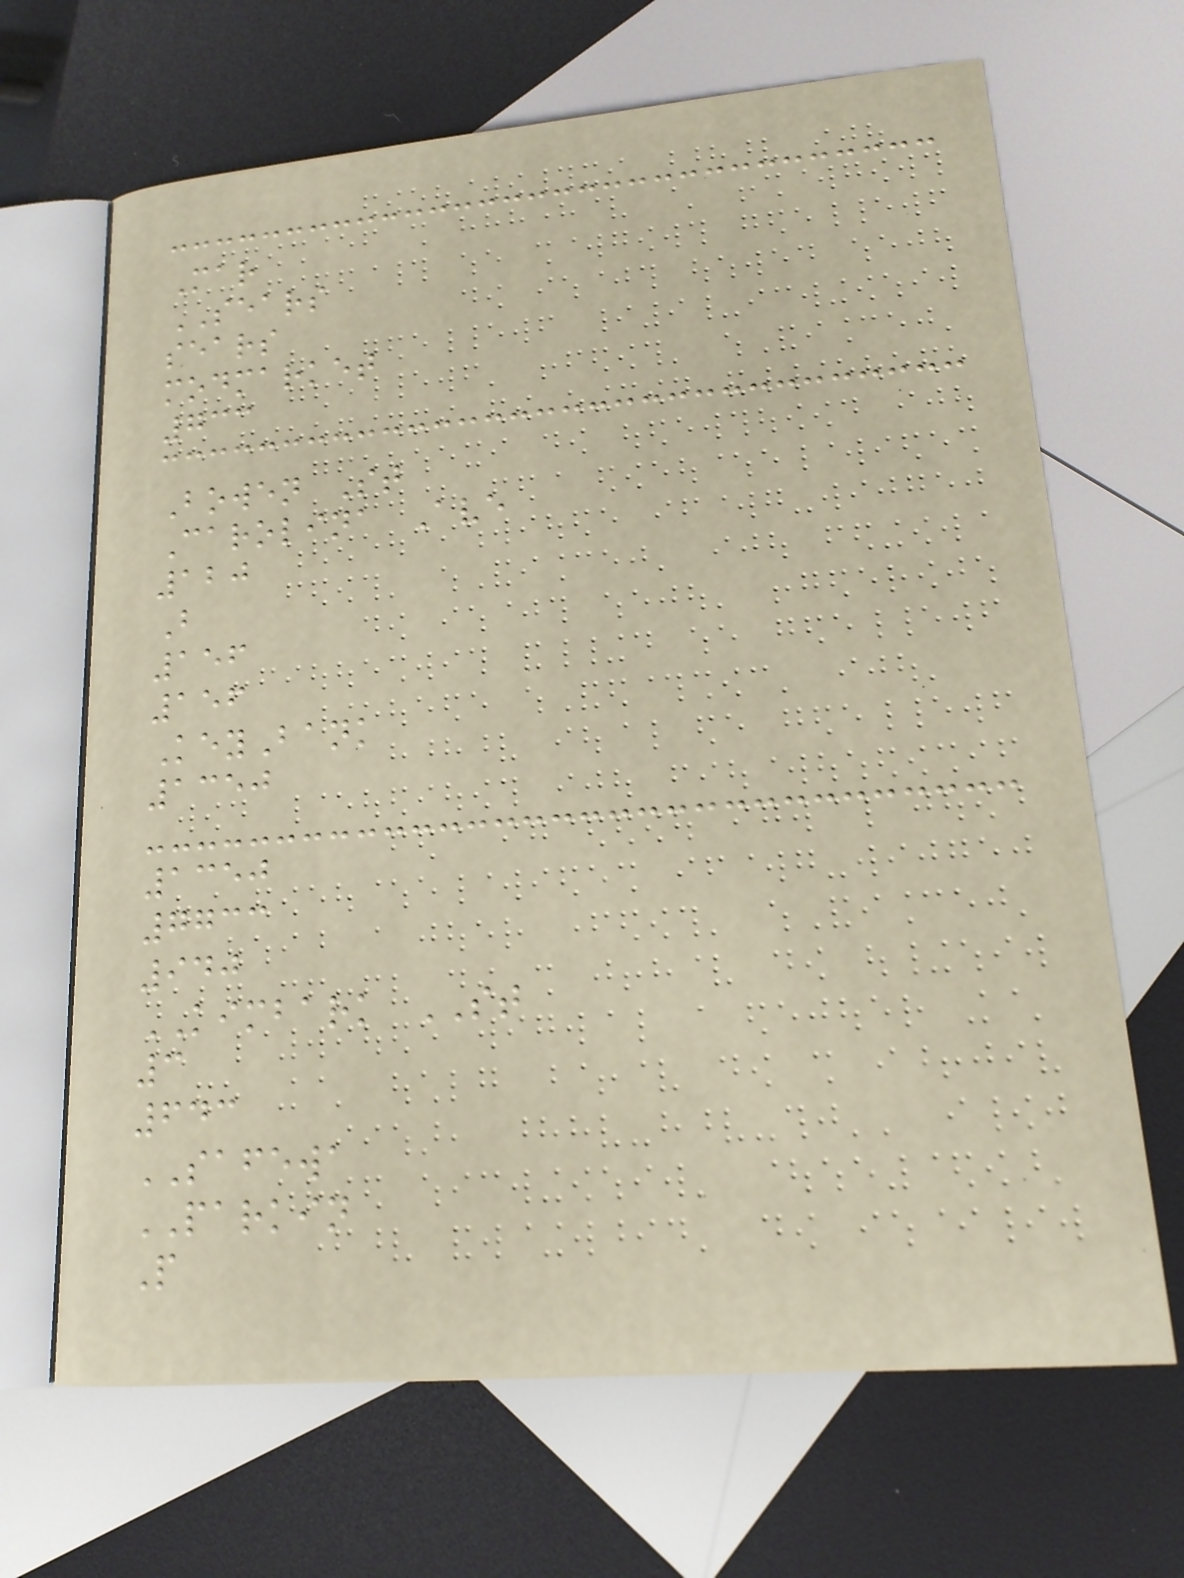Mar
SEARS
sears
modmarket
733
Bowen St
Carolina Ave
120
B
156
156
KeyBank
1350
1350
7733
940
KIMBARK ST
3
643
SAFEWA
PARKIN
P
